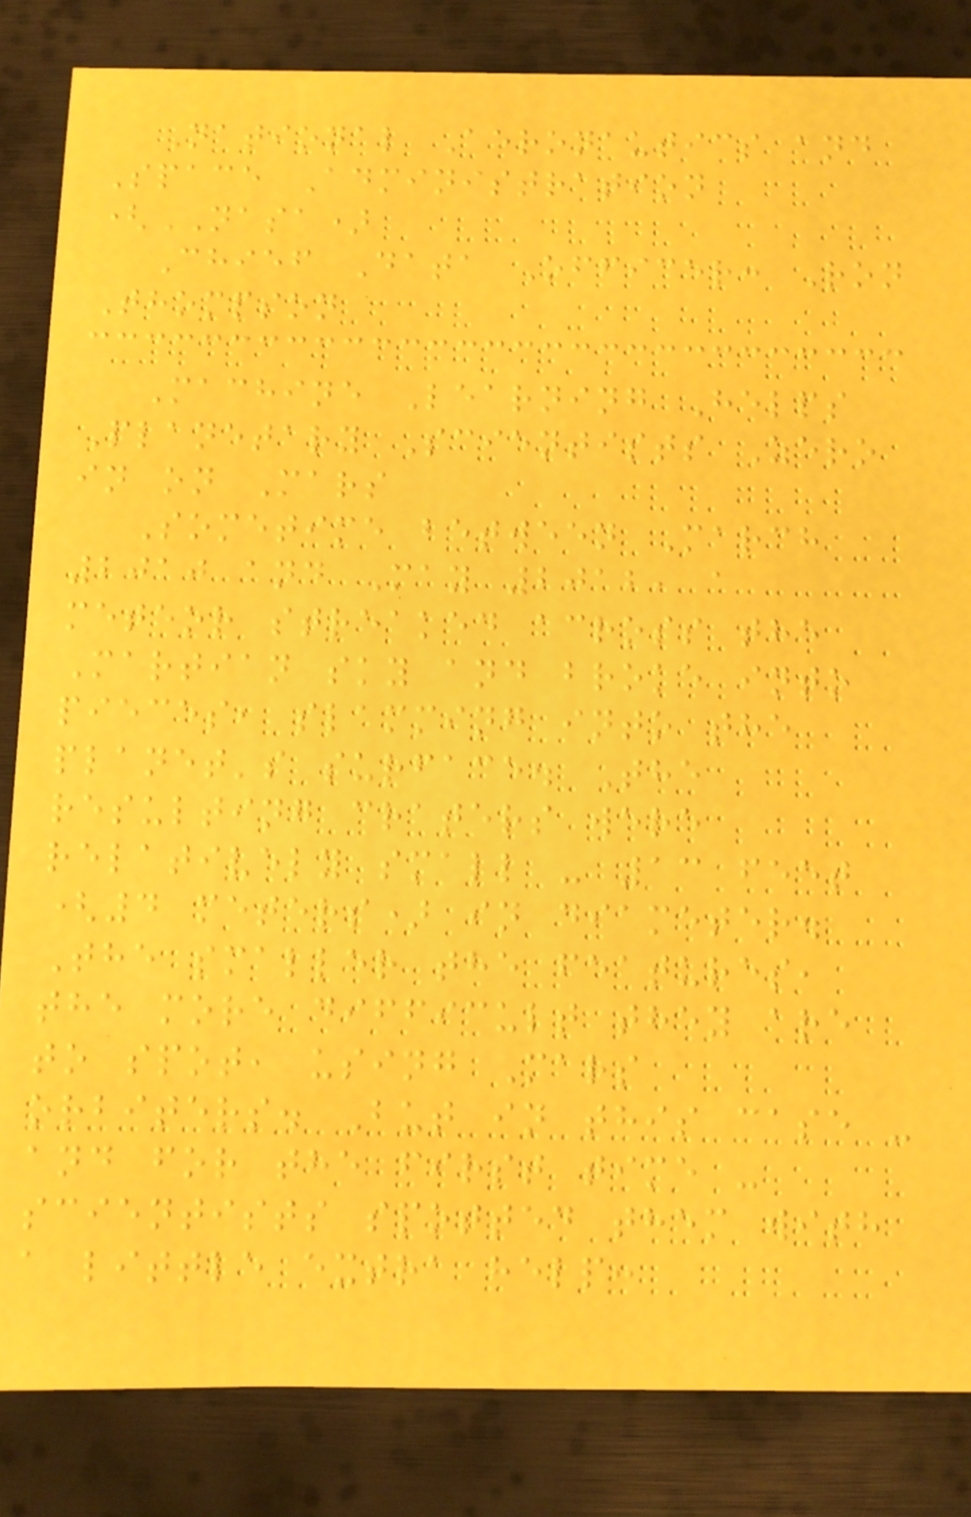National Aeronautics and
Space Administration
(NASA)
Chief Data Officer: Ron
Thompson
Machine Learning Helps
Planetary Scientists Zero
in on Mars
Sometime between March
2010 and May 2012, a
meteor streaked across the
Martian sky and broke into
pieces, slamming into the
planet's surface. The
resulting craters were
relatively small - 13 feet
(4 meters) in diameter.
The smaller the features,
the more difficult they are
to spot, using Mars
orbiters. But in this case -
and for the first time -
scientists spotted them with
a little extra help:
